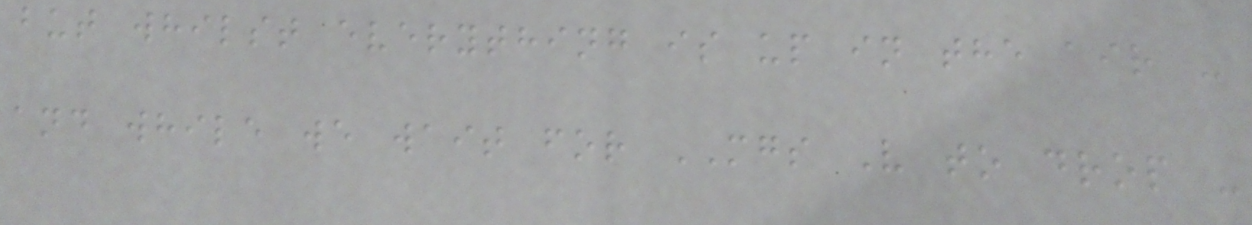but whilst everything is up in the air -
and while we wait for MGS V to drop -
